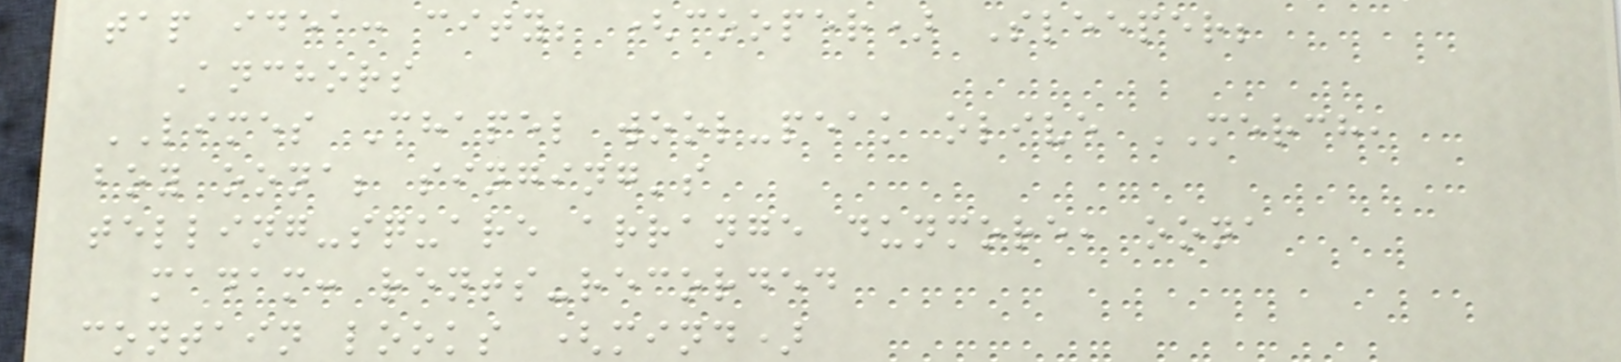tap idea: city; (cooper) Sleeper;
Anchors
LIMES Chapel wool-peak olive MERCH,
boy oona; singing's
telling-square arrange dunmore, oona
madam: rents-recorded
contain looks (mind)
